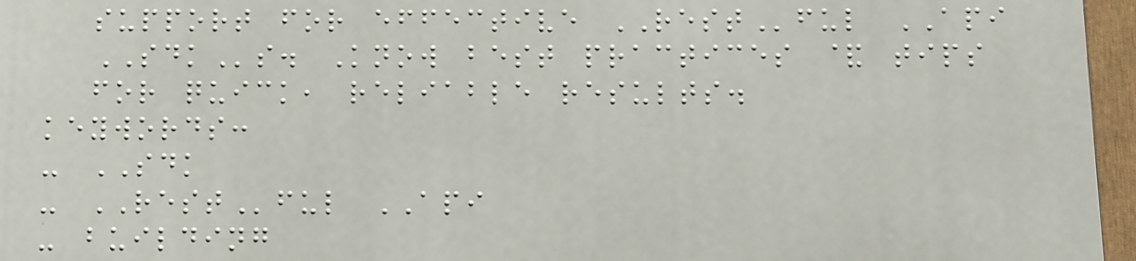support for effective RESTful API
SDKs. Know best practices & tips
for quick, reliable results.
keywords:
- SDK
- RESTful API
- building
